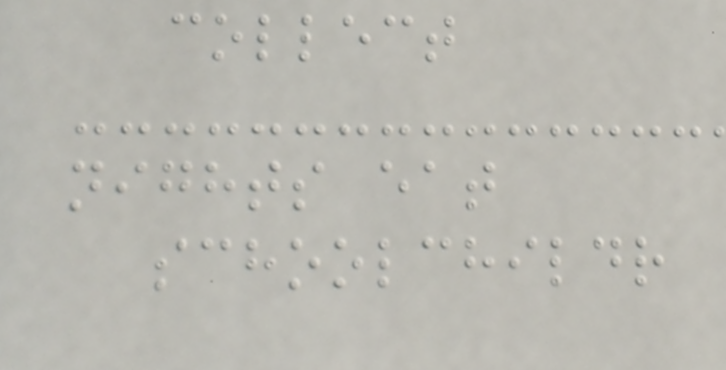collect
nights eat
schoolchildr
